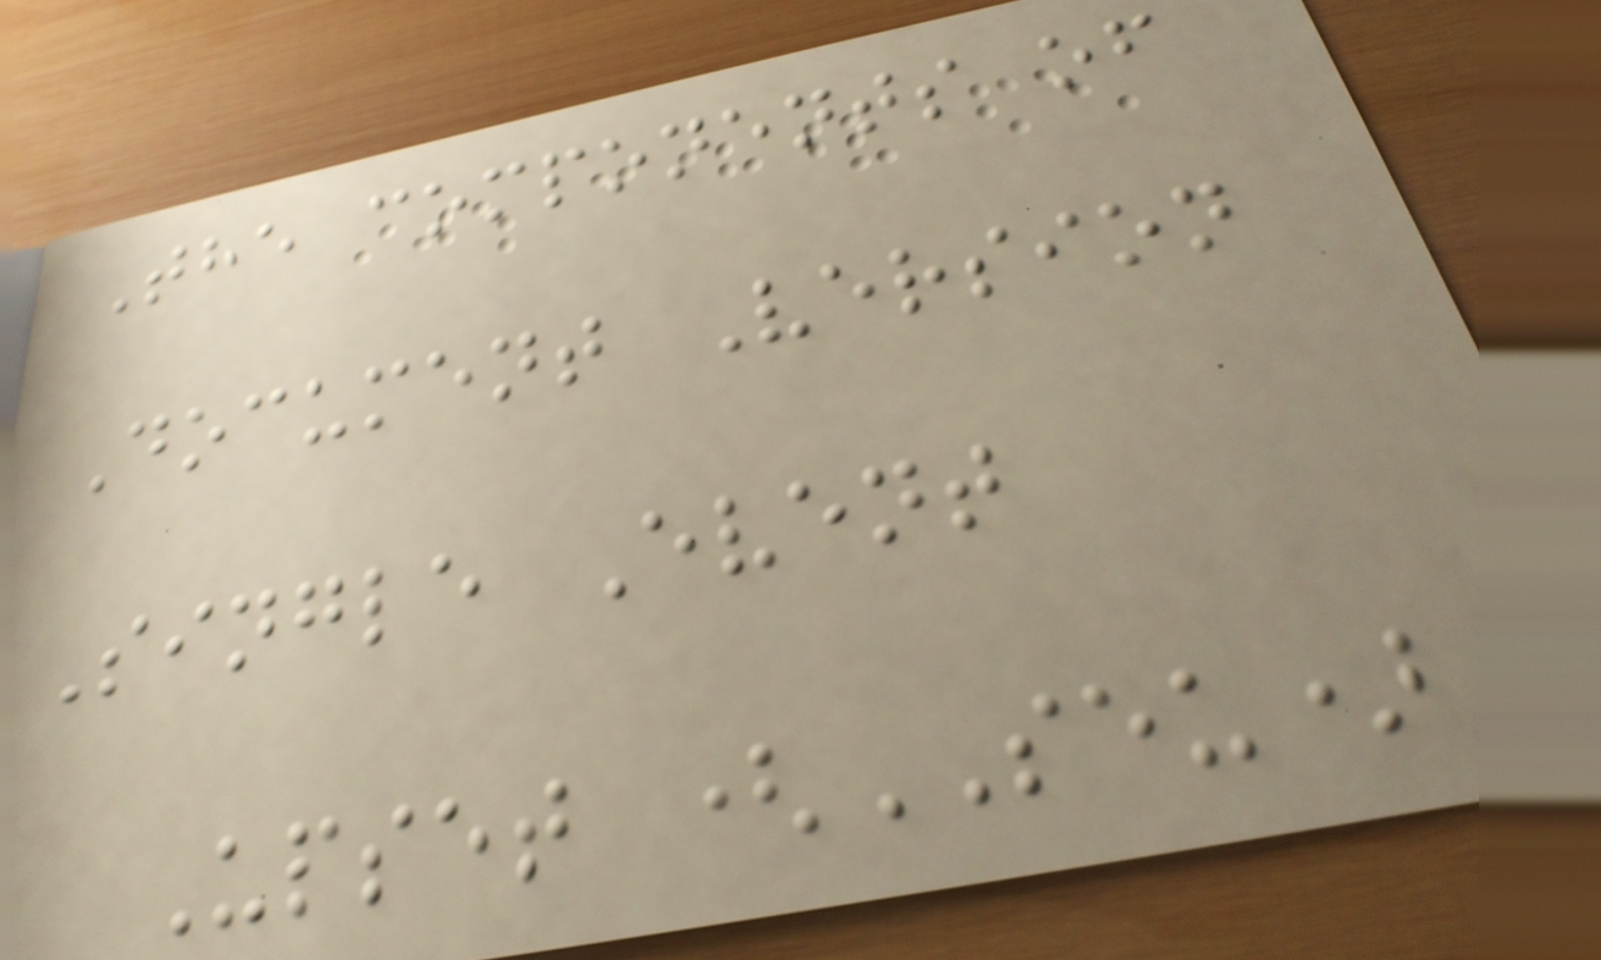The components of
Document Version
Single Event
Upset (SEU)
